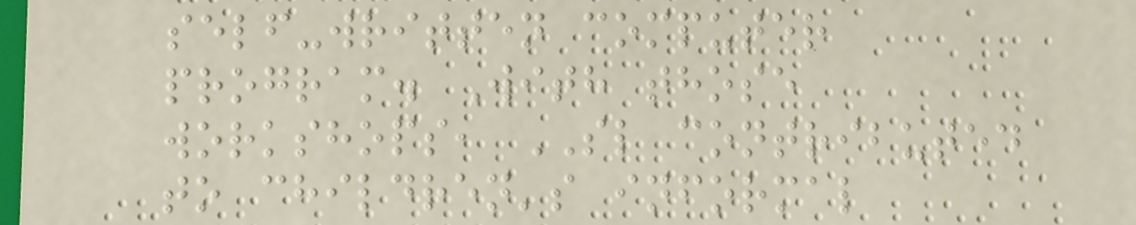self-written computer
program. With those
workshops, SL contributed
to children's informal
